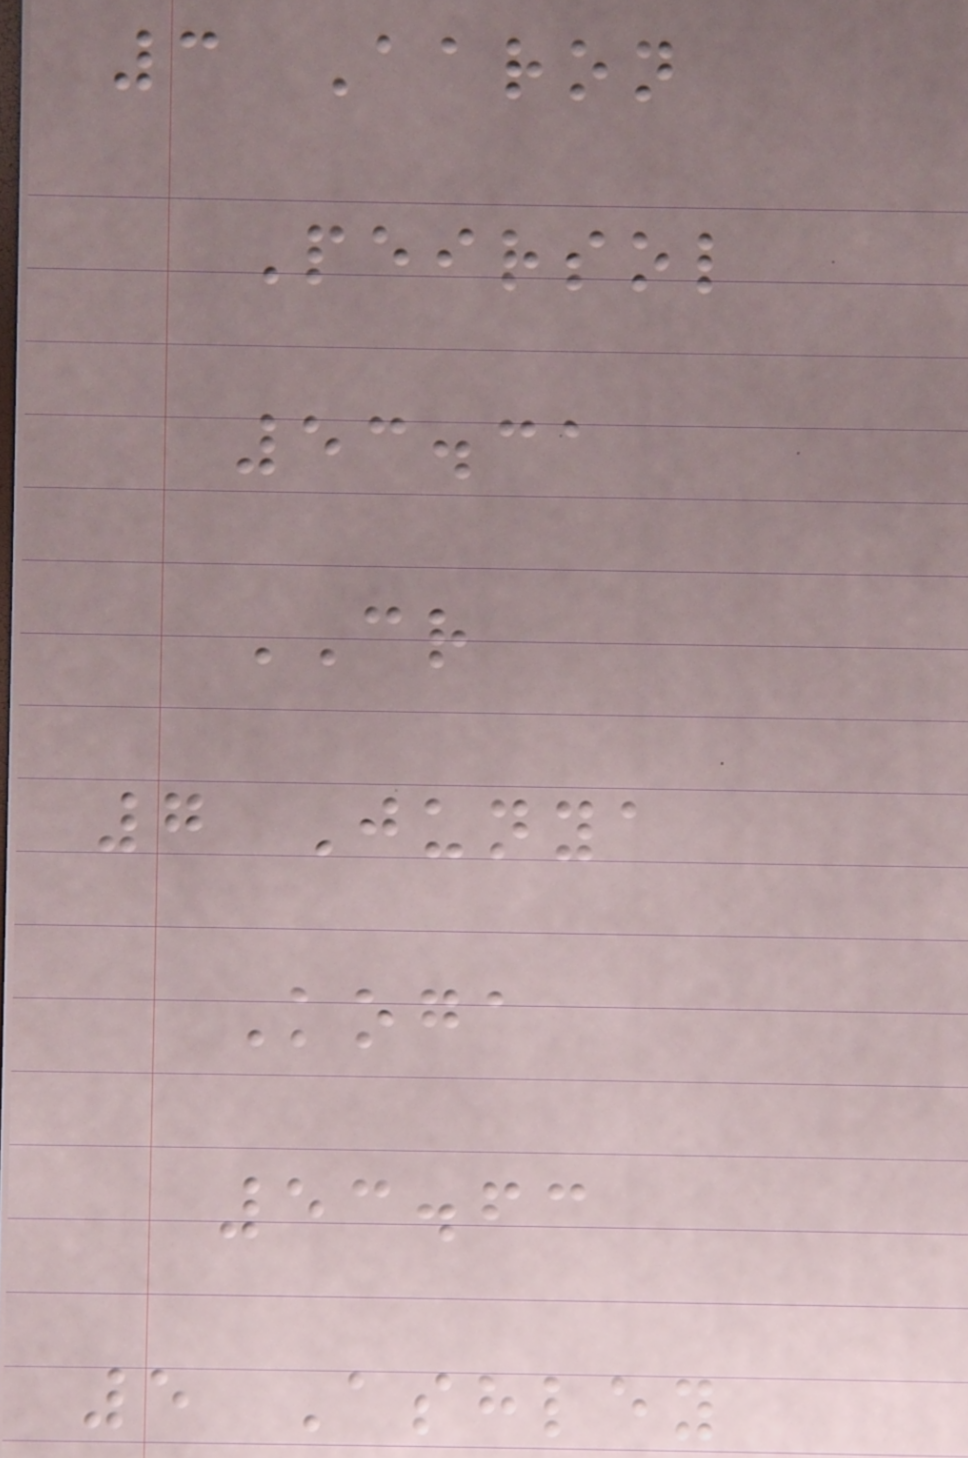3 Aaron
Peirsol
53.31
CR
7 Junya
Koga
53.63
5 Ashley
